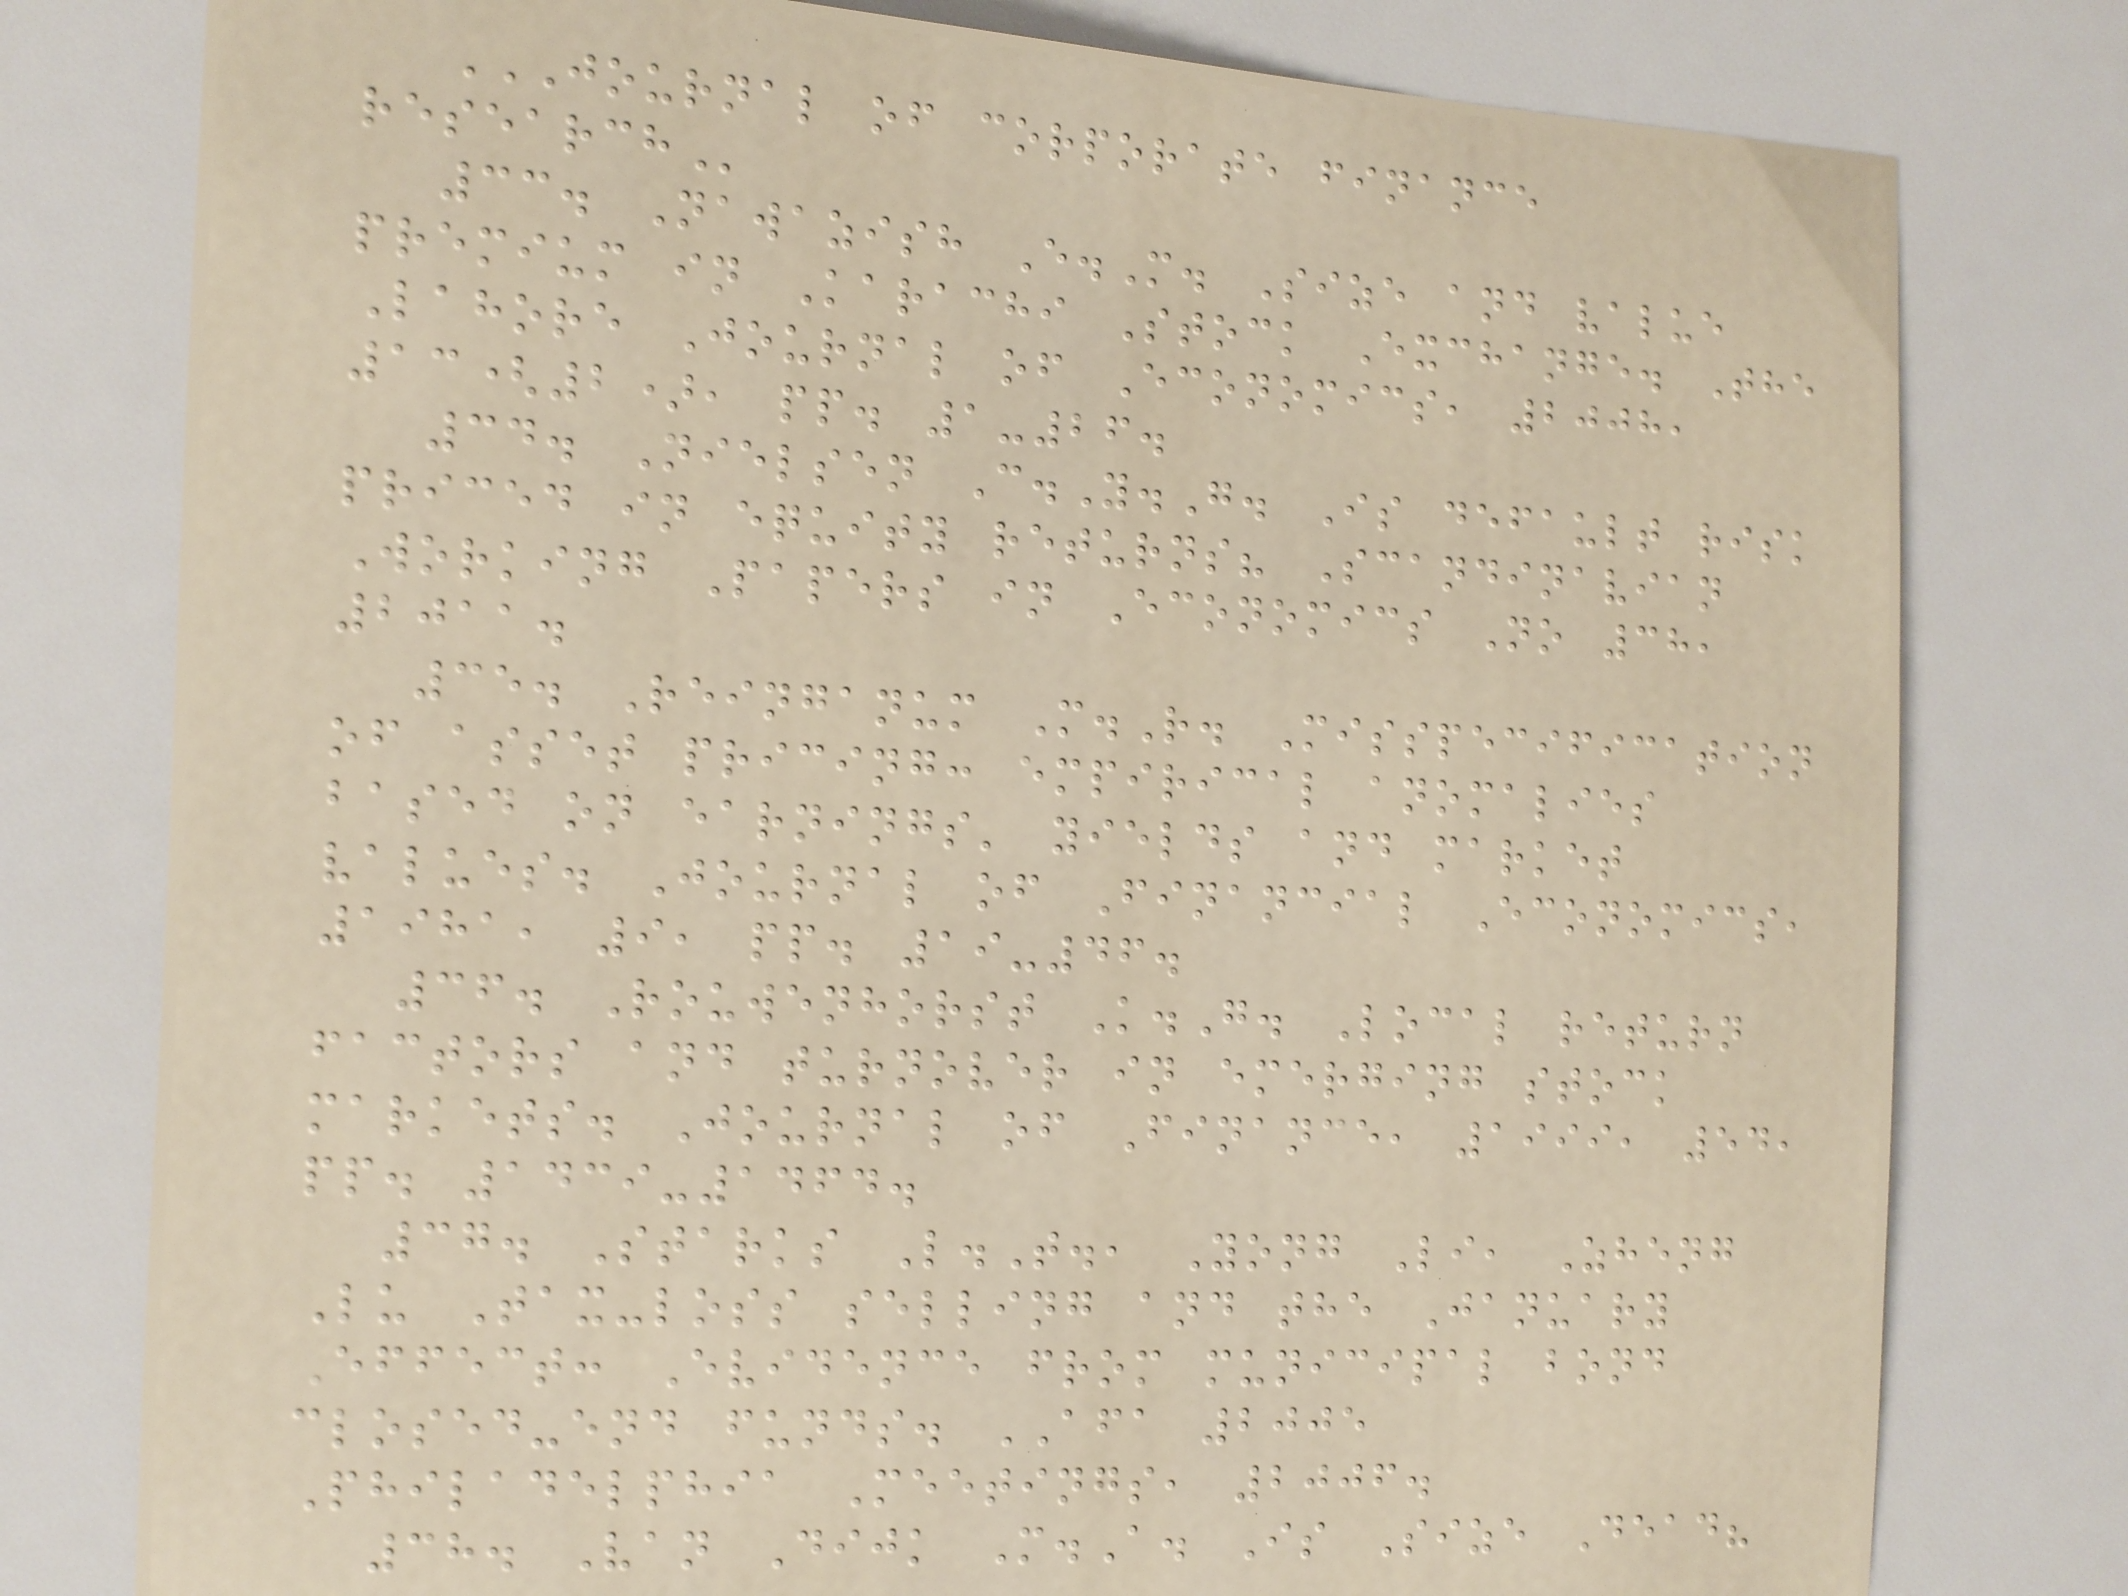JOURNAL OF CORPORATE FINANCE
RESEARCH
33. Nawazish E.M. Size and value
premium in Karachi Stock Exchange. The
Lahore Journal of Economics, 2008,
13(2), pp. 1-26.
34. Nielsen C.Y.G. Is default risk
priced in equity returns? Scandinavian
Working Papers in Economics No 38,
2011.
35. Reinganum M.R. Misspecification
of asset pricing: empirical anomalies
based on earnings' yields and market
values. Journal of Financial Economics,
1981, 9, pp. 19-46.
36. Rouwenhorst K.G. Local return
factors and turnover in emerging stock
markets. Journal of Finance, 1999, 54,
pp. 1439-1464.
37. Starks L.T., Yong Li, Zheng
Lu Tax-loss selling and the January
Effect: Evidence from municipal bond
closed-end funds. AFA 2005
Philadelphia Meetings, 2006.
38. Van Dijk M.A. Is Size Dead?
